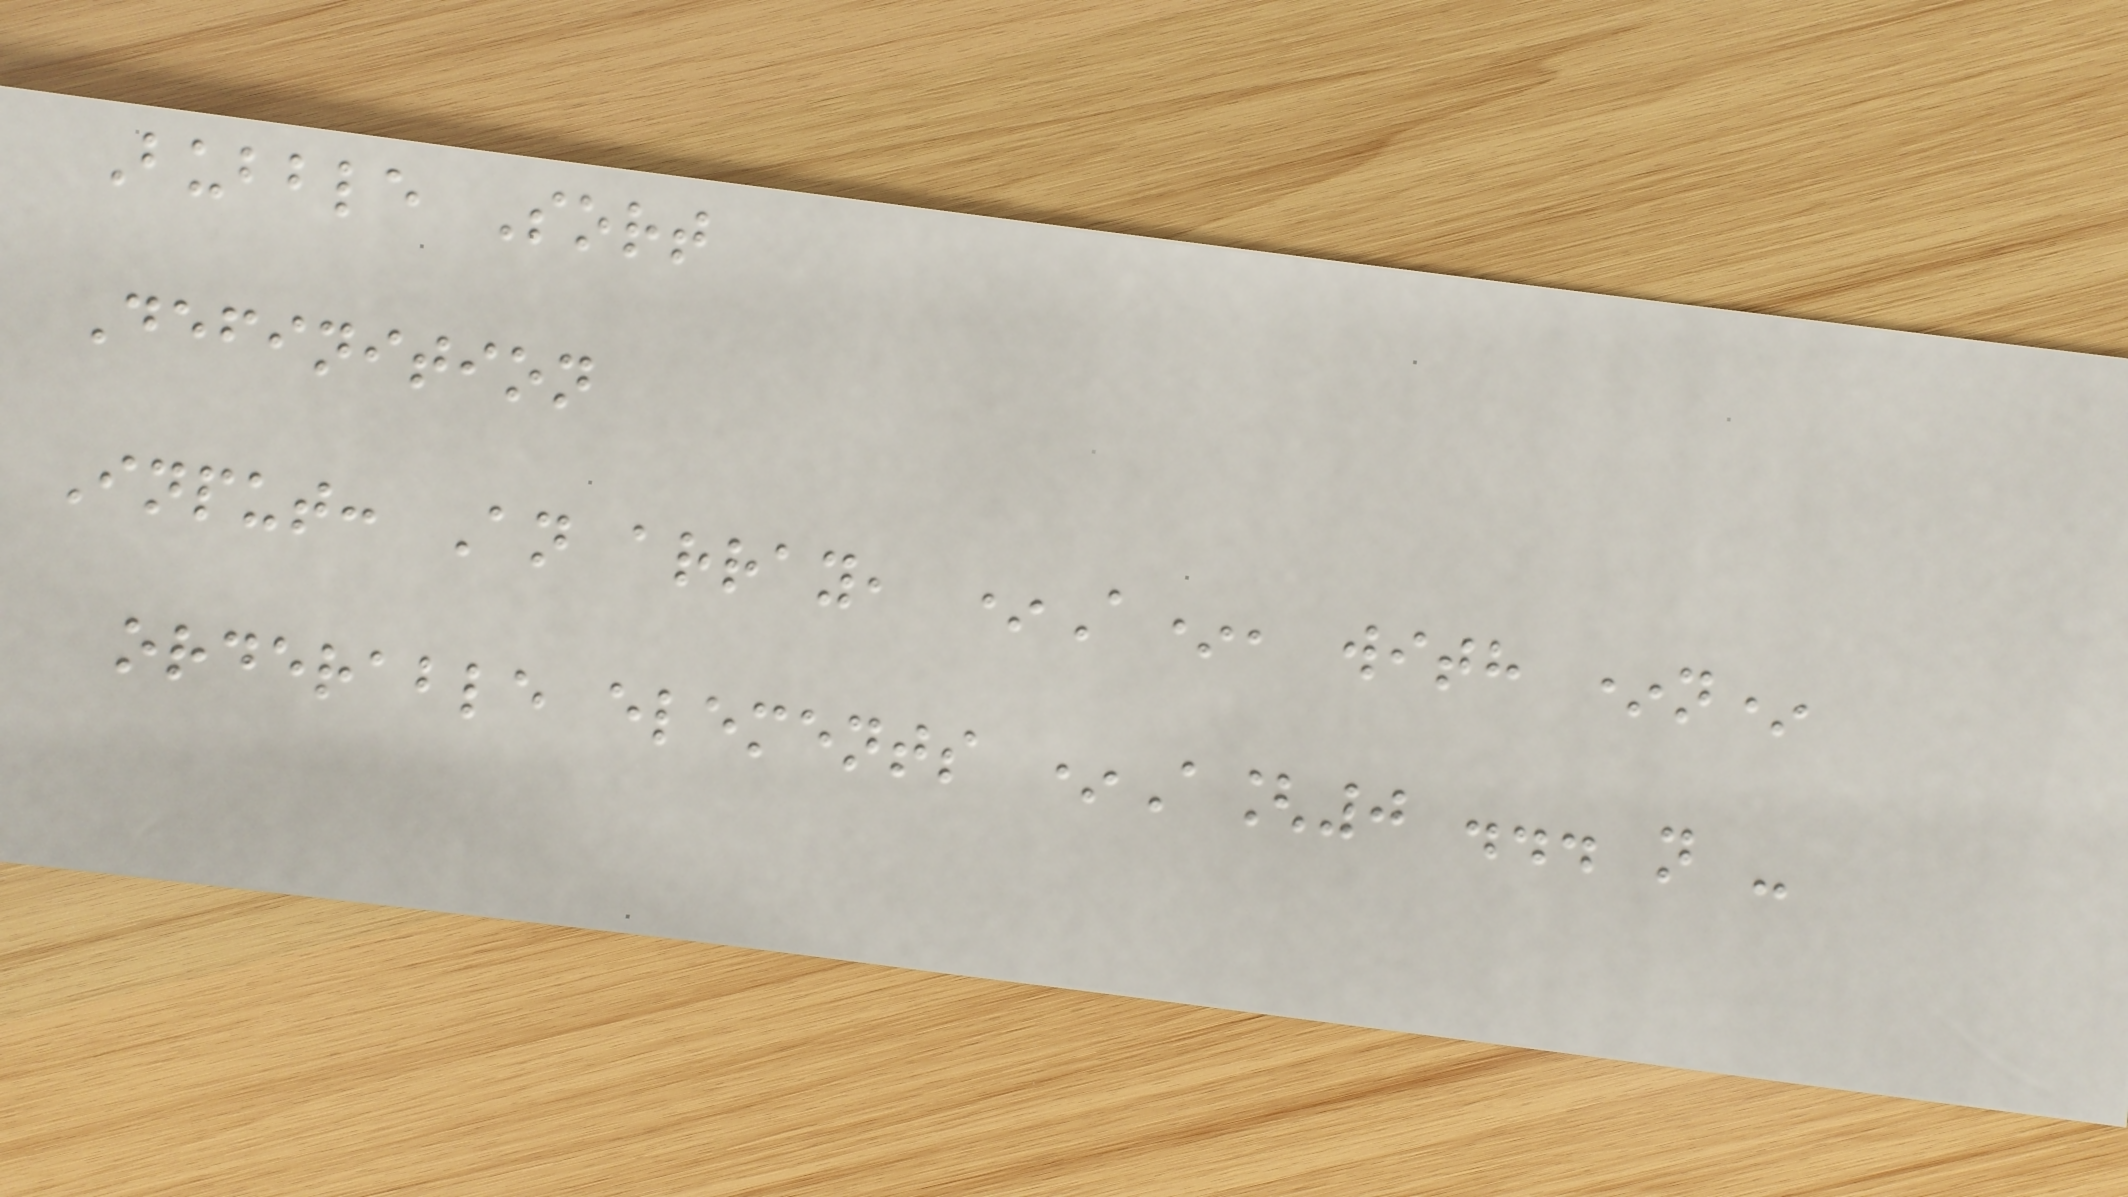Bubble Sort
Definition
Input: An array, *A*, with *n*
orderable elements *A[0 ... n -
